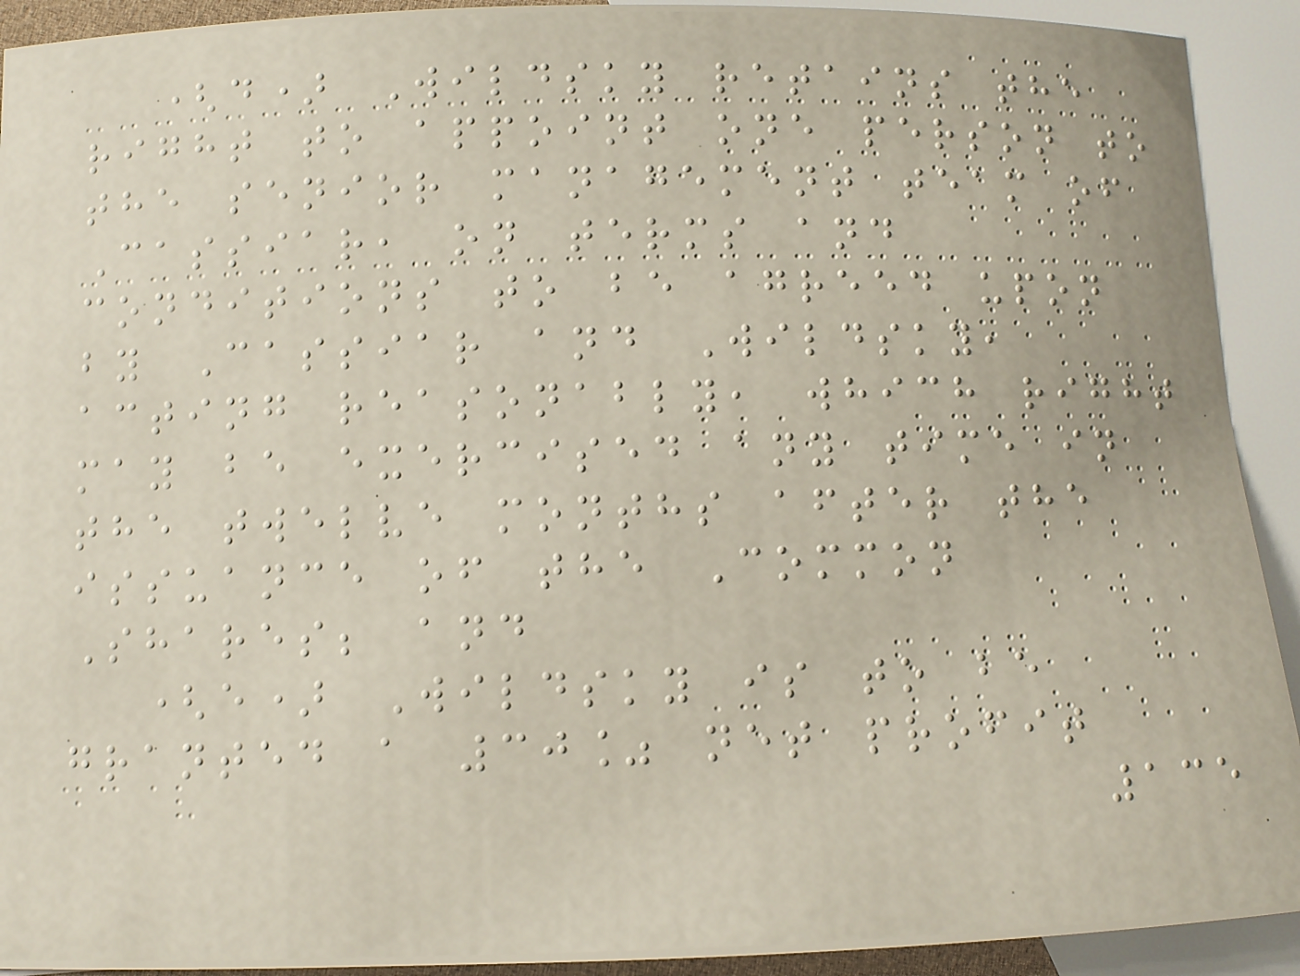(d) Wildsky retains the
right to appoint one person to
the senior management team of
Cassiar, on terms and
conditions to be agreed upon
by Cassiar and Wildsky,
acting reasonably, which right
may be exercised any time in
the twelve months after the
issuance of the Common
Shares; and
(e) Wildsky is to be
granted a 30% net profit
135
